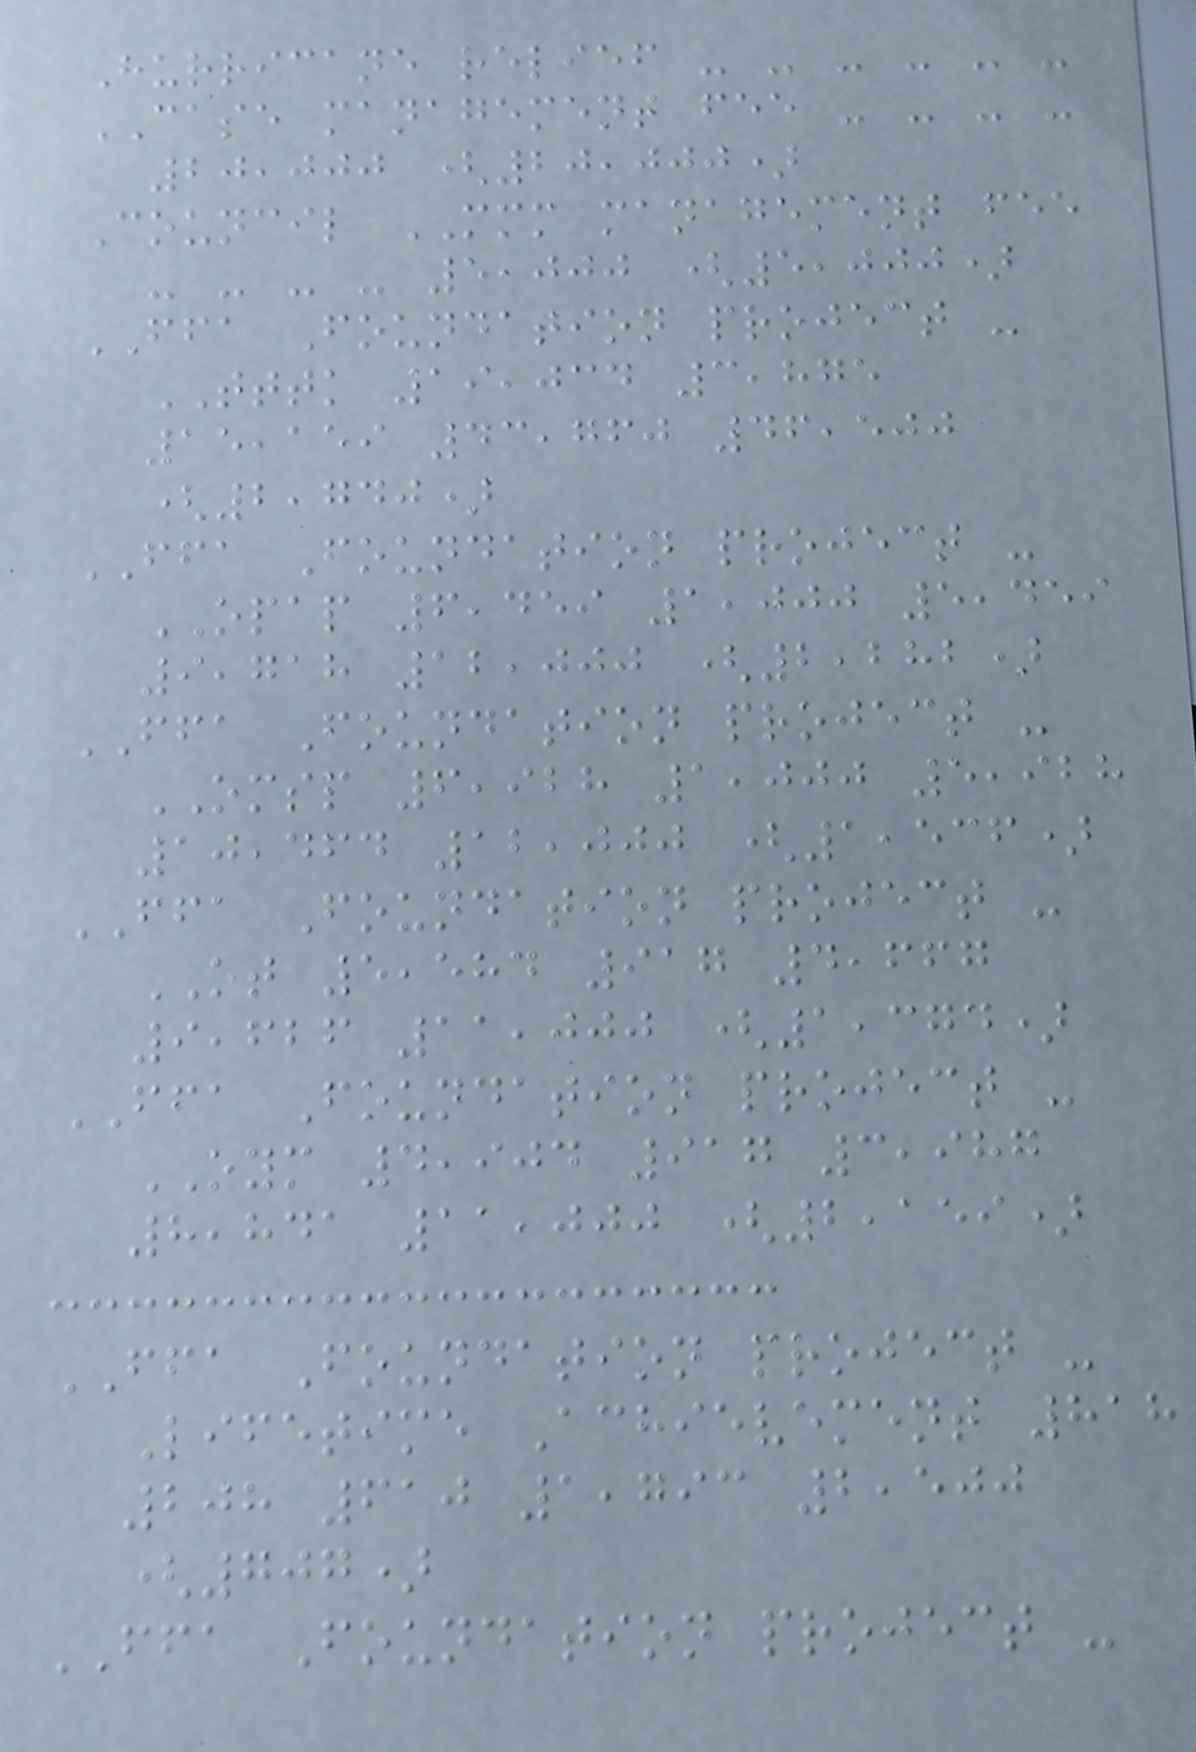Hurricane relief - - - - - -
CASE management fee - - - -
20,000 (20,000)
Council MMM management fee
- - - - 5,000 (5,000)
FFA Foundation project -
TTTK 19,034 3,875
15,159 43,760 46,500
(2,740)
FFA Foundation project -
OPAP 6,459 1,000 5,459
9,718 12,000 (2,282)
FFA Foundation project -
OMSP 6,928 1,000 5,928
10,464 12,000 (1,536)
FFA Foundation project -
OT 5,584 917 4,667
9,626 11,000 (1,374)
FFA Foundation project -
OYM 4,904 917 3,987
8,841 11,000 (2,159)
FFA Foundation project -
Lifetime Achievement 818
208 610 1,793 2,500
(707)
FFA Foundation project -
